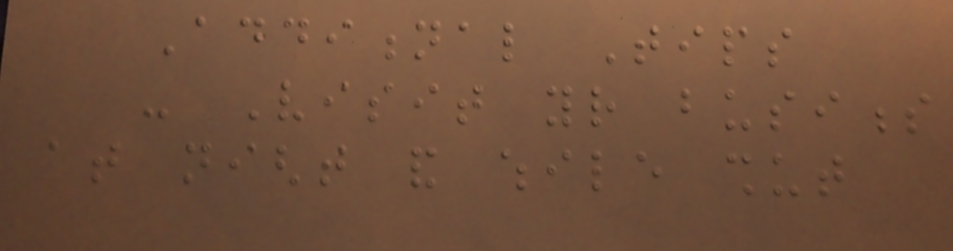Additional Tips
- Visit your business
at night and while shut
